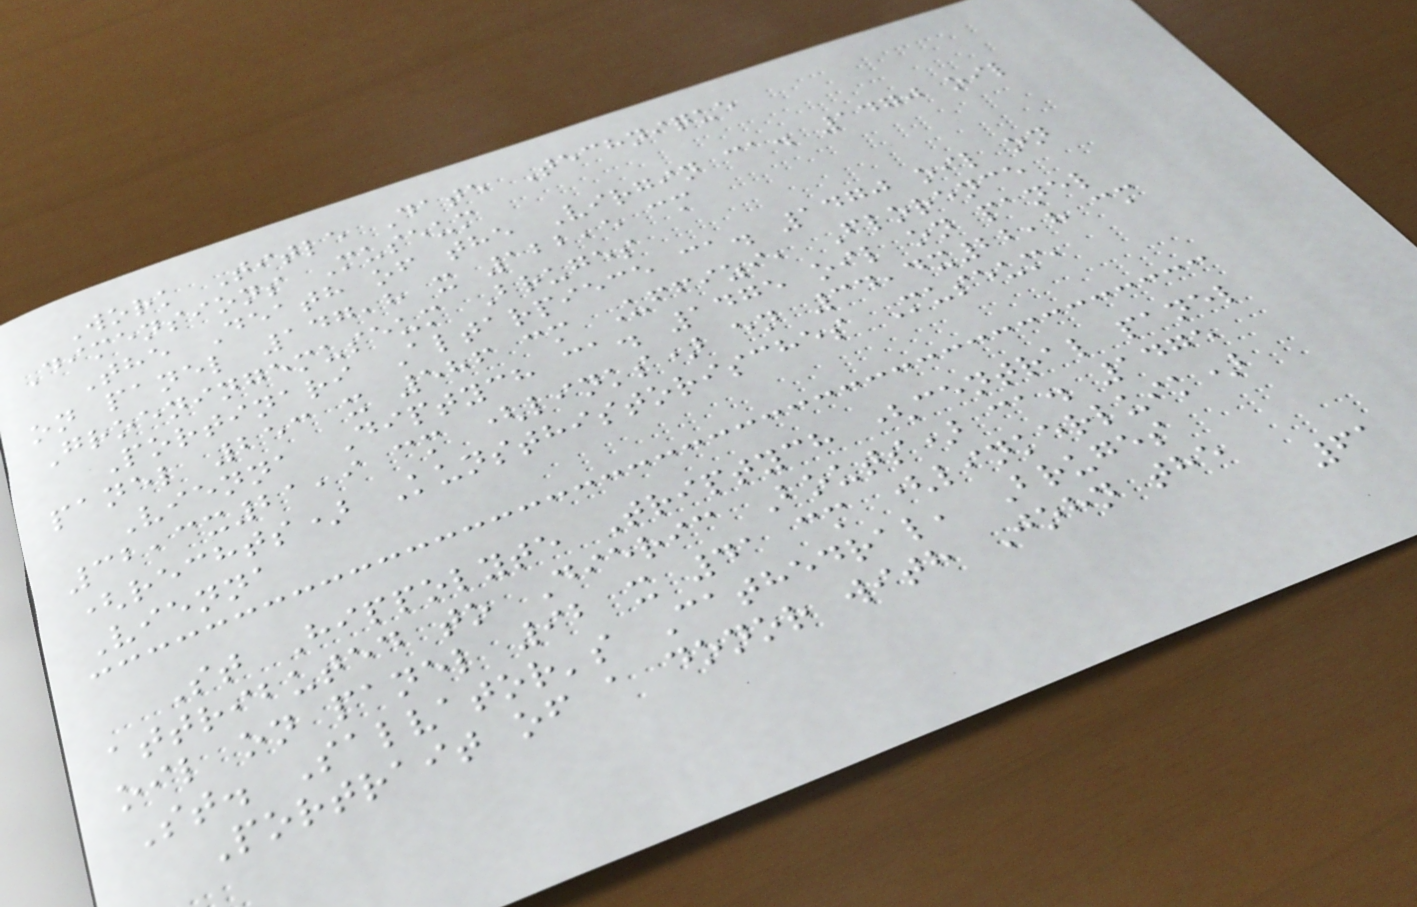Work Title Date Technique
Dimensions Museum
The Death of the Virgin ca. 1470 oil
on panel 147,8 x 122,5 cm
Groeningemuseum Bruges
Portinari Altarpiece ca. 1470 oil on
panel 253 x 586 cm Uffizi, Florence
Vienna Diptych ca. 1475 oil on panel
32,3x21,9 cm (links) en 34,4x22,8 cm
(rechts) Kunsthistorisches Museum,
Vienna
St Hippolyte Triptych (central panel
attributed to Dieric Bouts) ca. 1475
oil on panel 92 x 41 cm (linkerluik)
St. Salvator's Cathedral, Bruges
Portrait of a donor with John the
61
